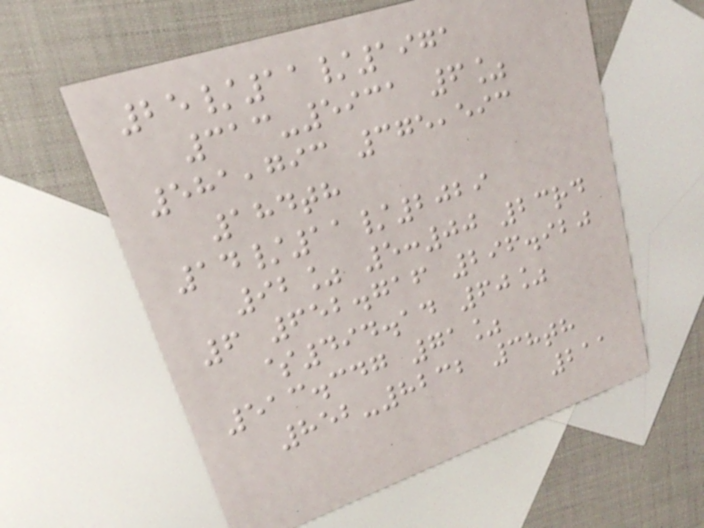25/11/1971
313-5931 6%
581,793 375,593
184th
14/11/2029
92% 5:00 23rd
6 652.716 296.920
$494.14 60%
513.347 71%
852-8232 38th
211
